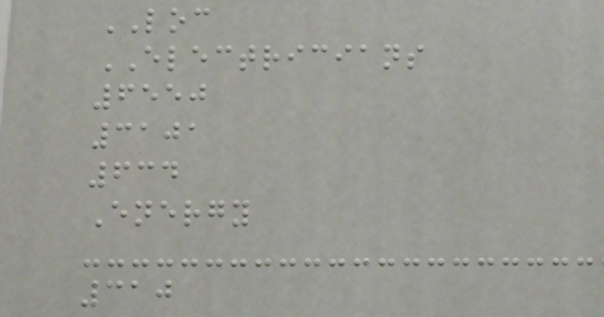LOC
ELECTRICIANS
6550
3101
634
Energy
310
